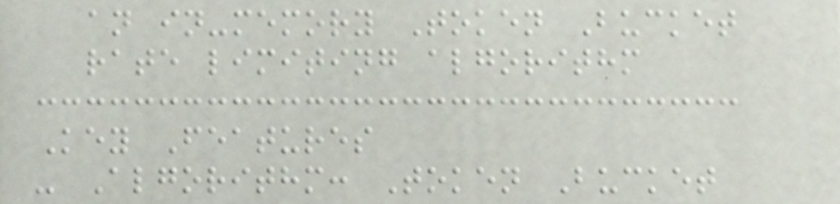an in-memory Token Bucket
rate limiting algorithm
Key Features
- Algorithm: Token Bucket
